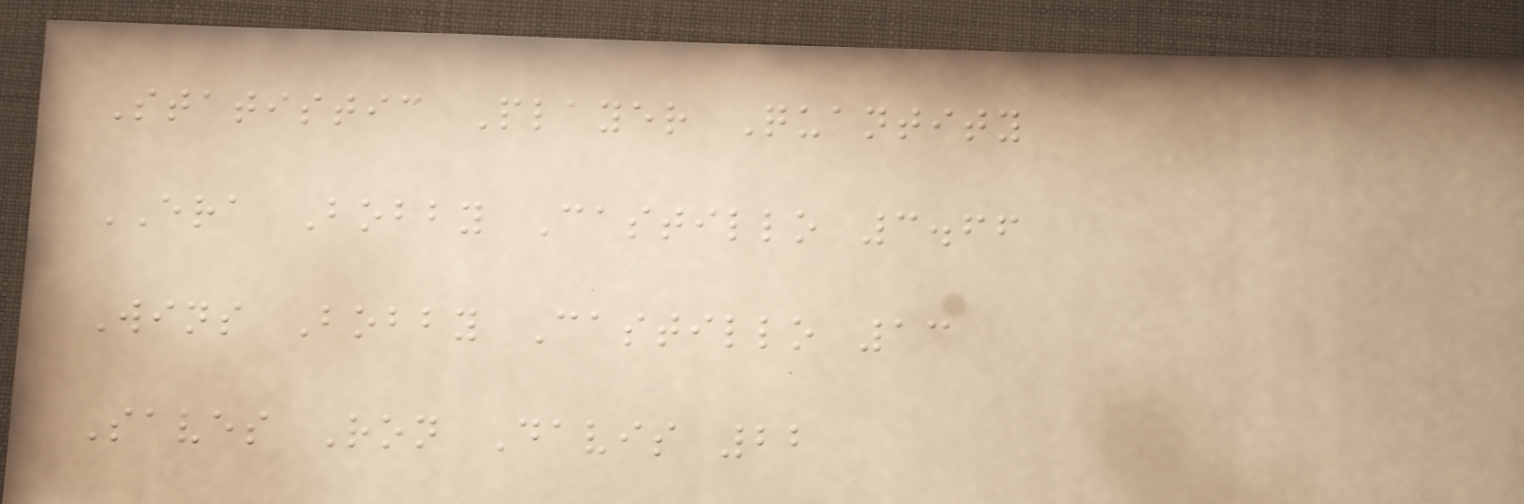Statistic Player Quantity
ERA Bobby Castillo 3.66
Wins Bobby Castillo 13
Saves Ron Davis 22
